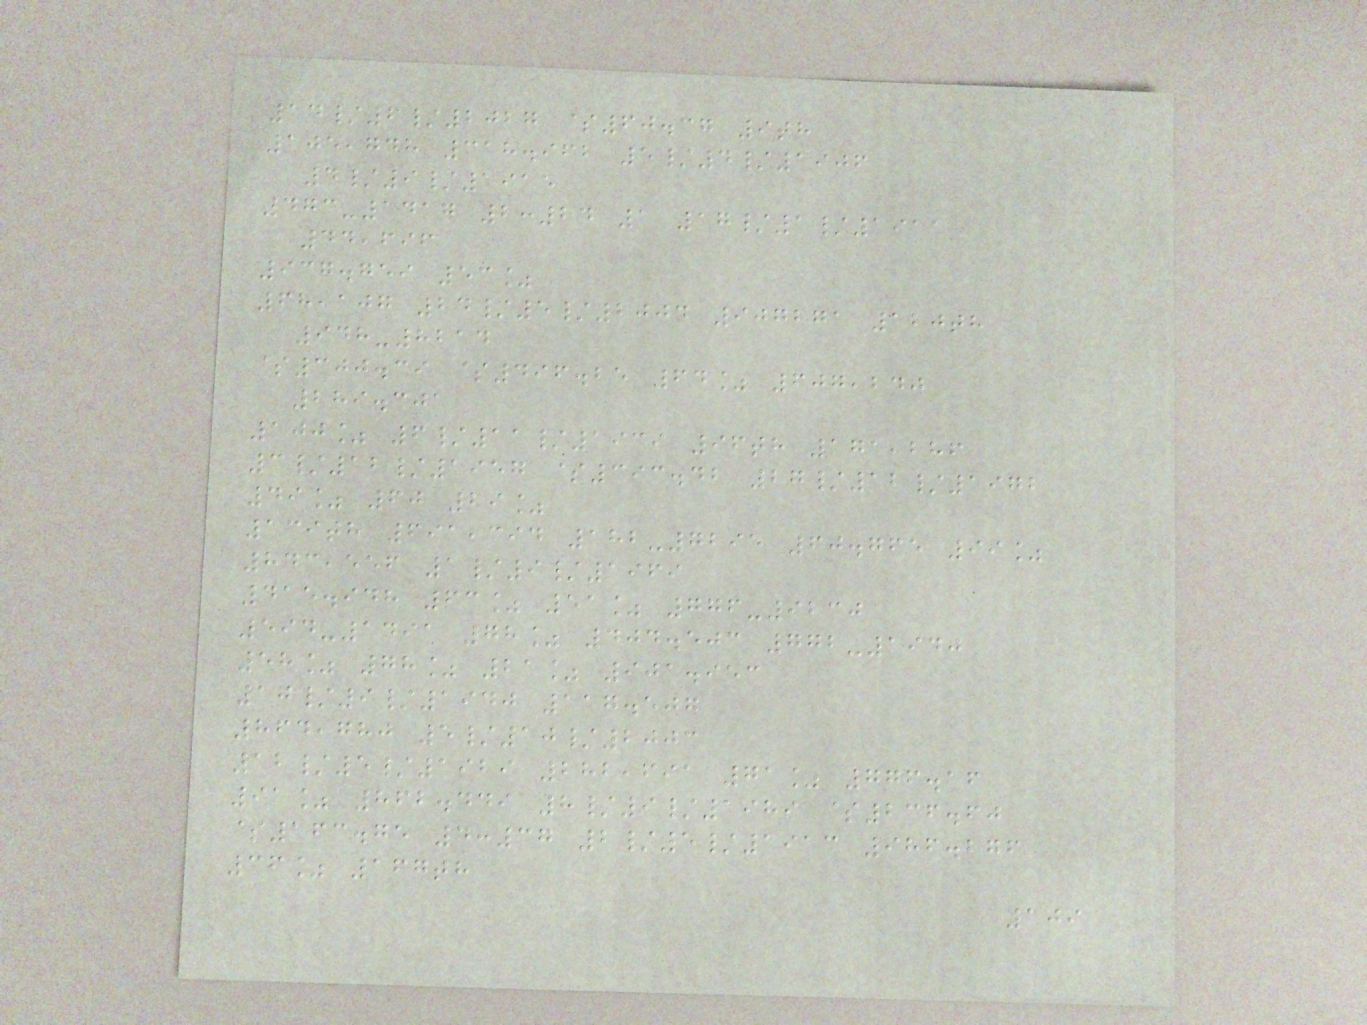14/6/2027 $60.37 9th
105,748 318.962 5/4/1906
4/9/1915
473-1417 2:24 1 17/1/1911
44,696
937.759 53%
68,107 24/5/2004 907271 120th
948-8214
$300.39 $496.25 64% 607,240
289.301
100% 6/11/1939 96th 171,286
3/12/1957 $393.42 27/12/1972
49% 60 29%
139th 691,394 182-7295 60.765 99%
843,556 1/9/1969
415.948 63% 51% 776-9230
594-1491 78% 404.503 772-1940
58% 78% 21% 901.953
10/9/1940 117.507
864,780 5/10/2003
12/5/1929 282,691 71% 776.16
91% 862.449 8/9/1989 $236.60
$163.75 4:37 2/5/1913 986.276
36% 167th
109
